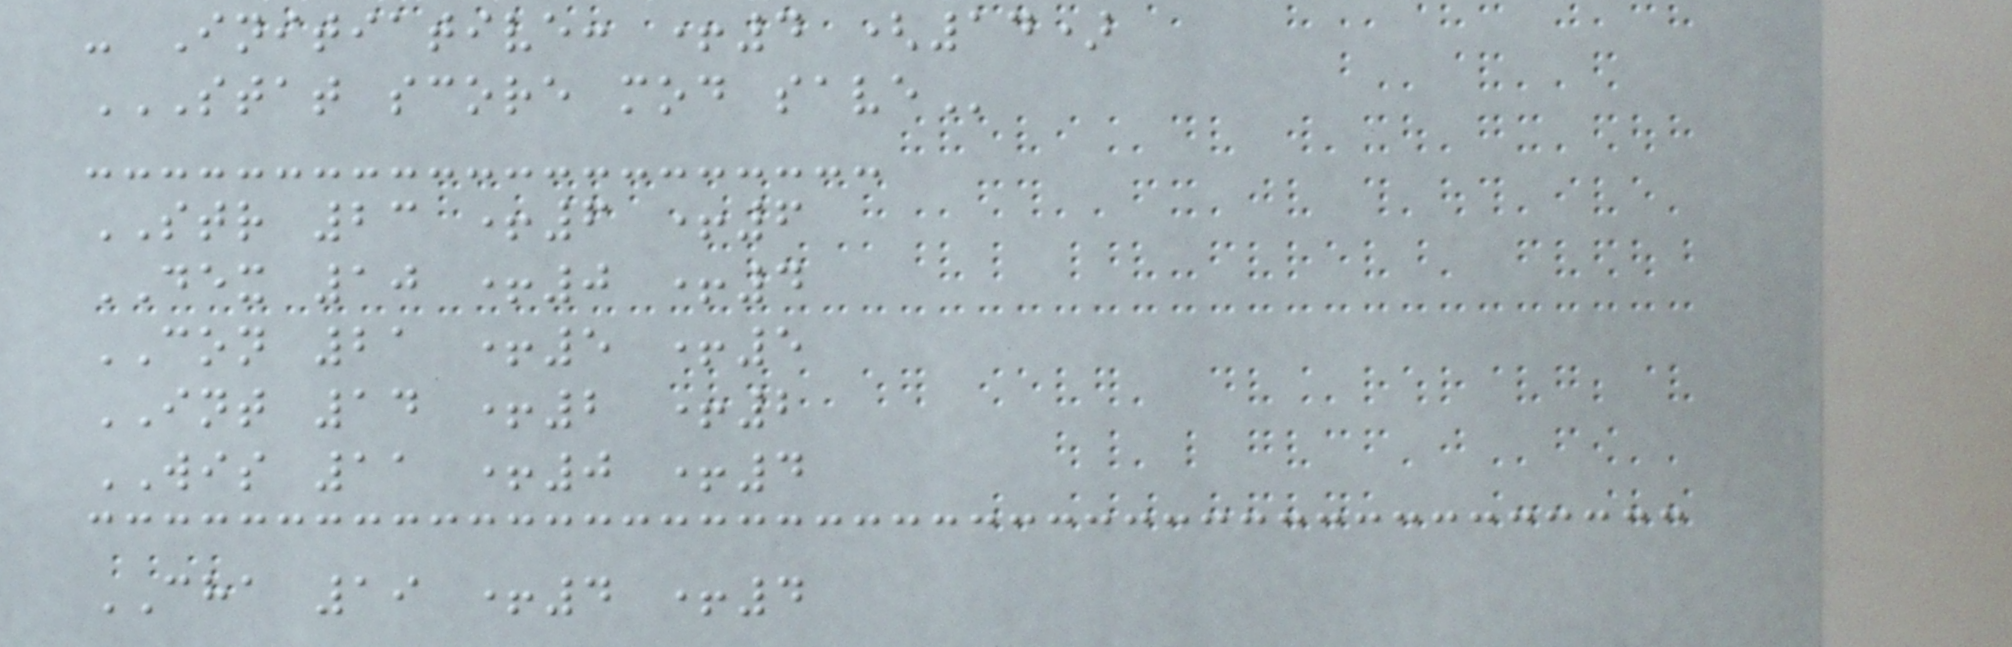- Initiative: +4 (14)
STAT SCORE MOD SAVE
STR 23 +6 +6
DEX 10 +0 +4
CON 21 +5 +5
INT 14 +2 +2
WIS 11 +0 +4
CHA 19 +4 +4
